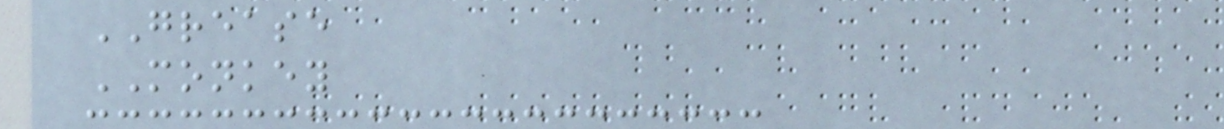GREASE
MONKEY
